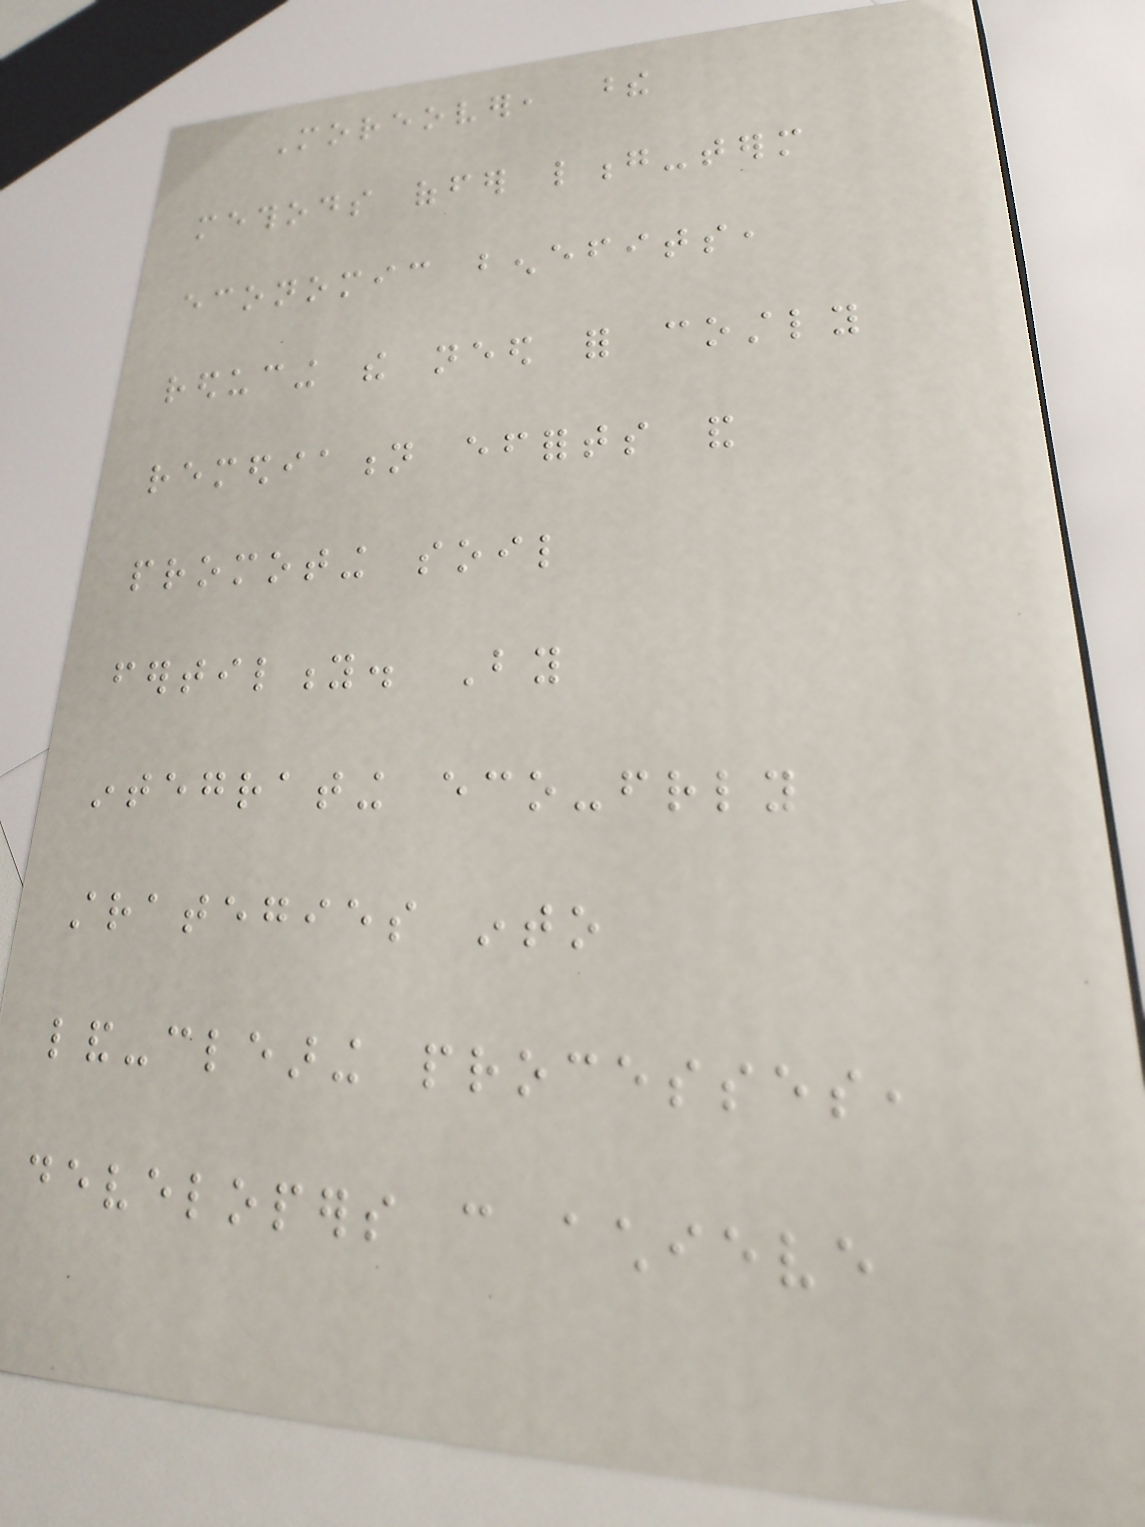Moreover, these
methods offer long-term
economic benefits,
reducing the need for costly
remediation efforts and
promoting soil
fertility. By
integrating eco-friendly
strategies into
land-clearing processes,
developers can achieve
